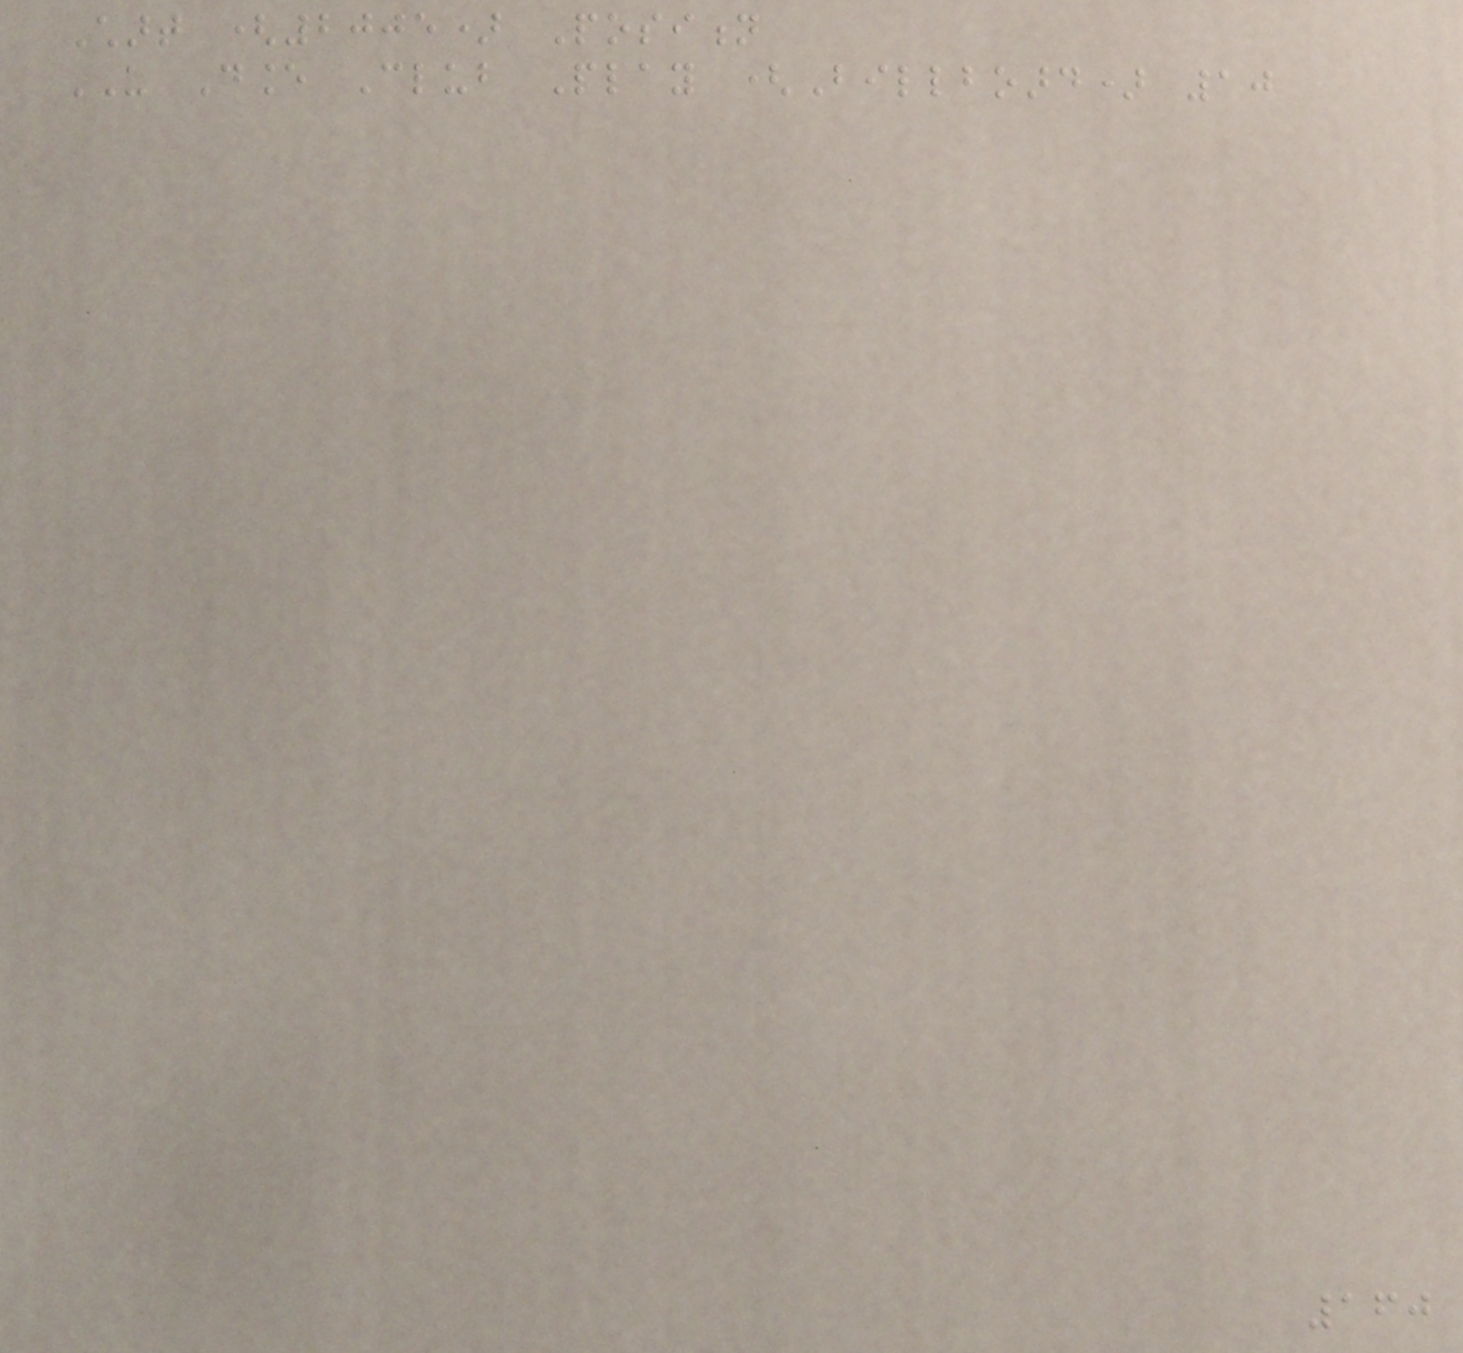Chart (2005) Position
US Dance Club Play (Billboard) 10
160
